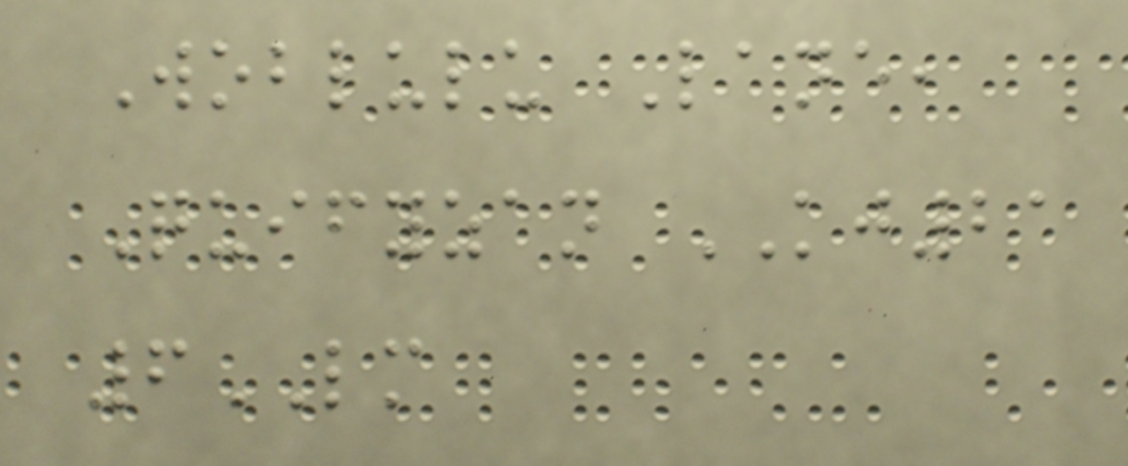Woblulu Lane,
Quifyzan KJ21
6LM
